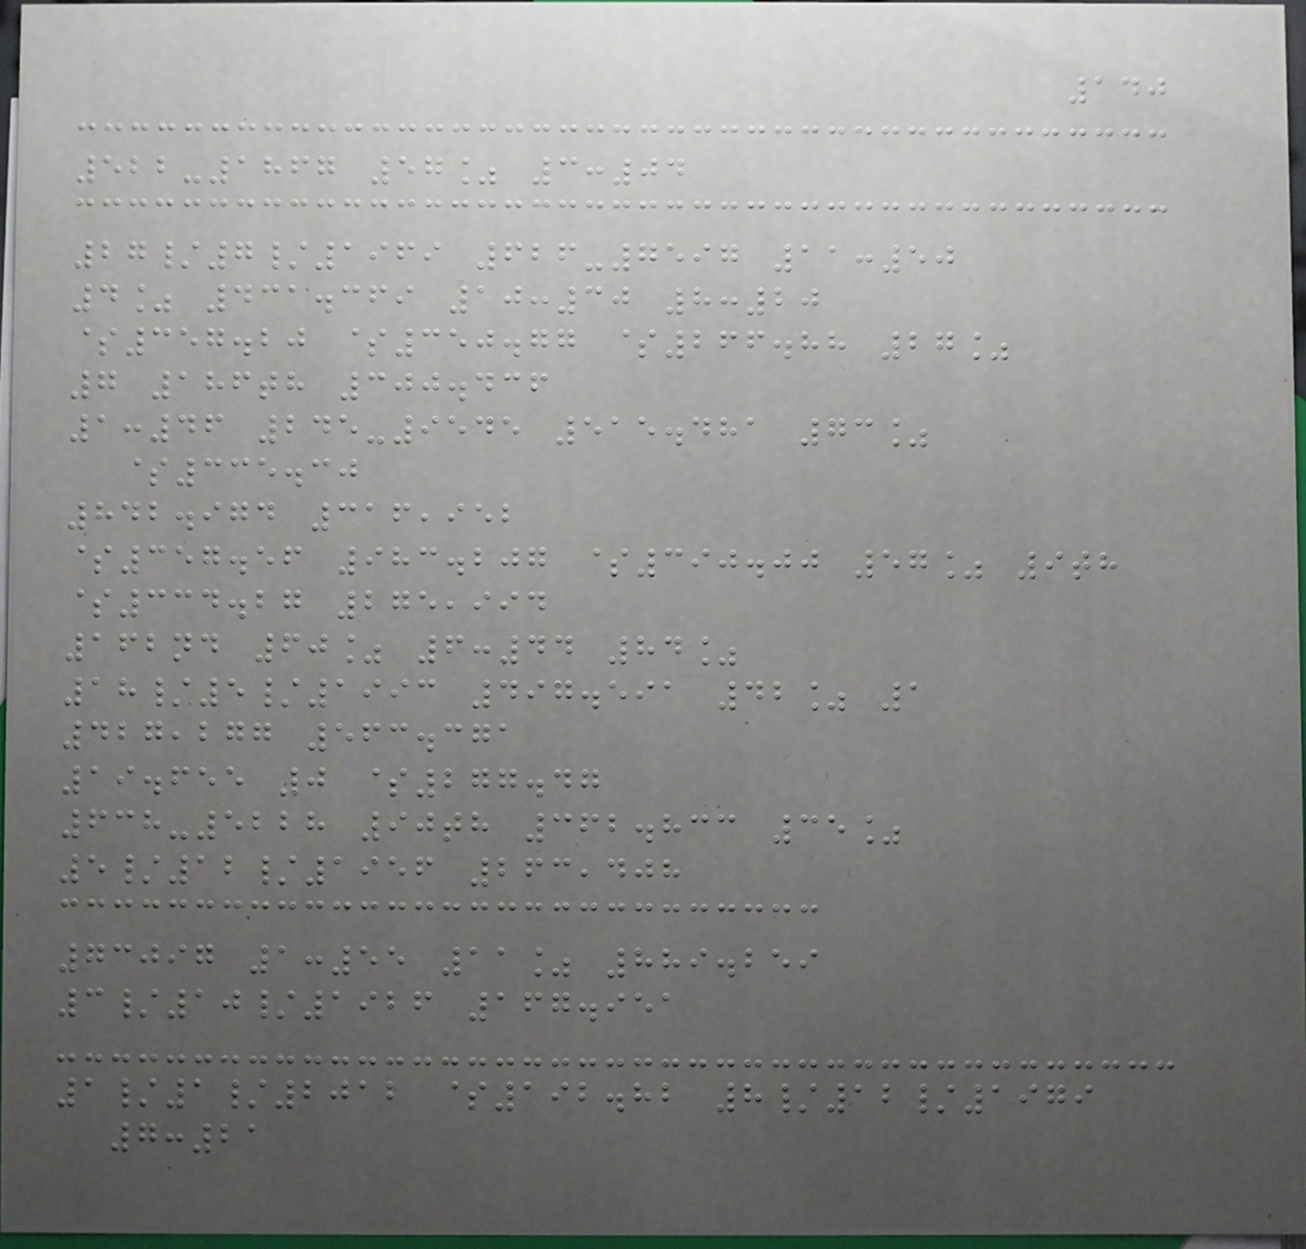140
522-1867 57% 3:04
27/7/1969 626-7597 11:50
4% 431.369 10:30 8:20
$357.20 $350.77 $266.88 27%
7 186th 300.436
1:46 245-9545 515.481 73%
$335.30
842.974 316,952
$357.56 983.207 $390.00 57% 9th
$334.27 275,994
162nd 60% 6:44 84%
18/5/1993 497.591 42% 1
427,277 563.371
19.655 0 $277.47
638-5228 90th 362.833 35%
5/12/1956 263,408
73097 1:55 11% 889.259
3/10/1926 167.951
1/1/2012 $192.82 8/12/1979
7:21
